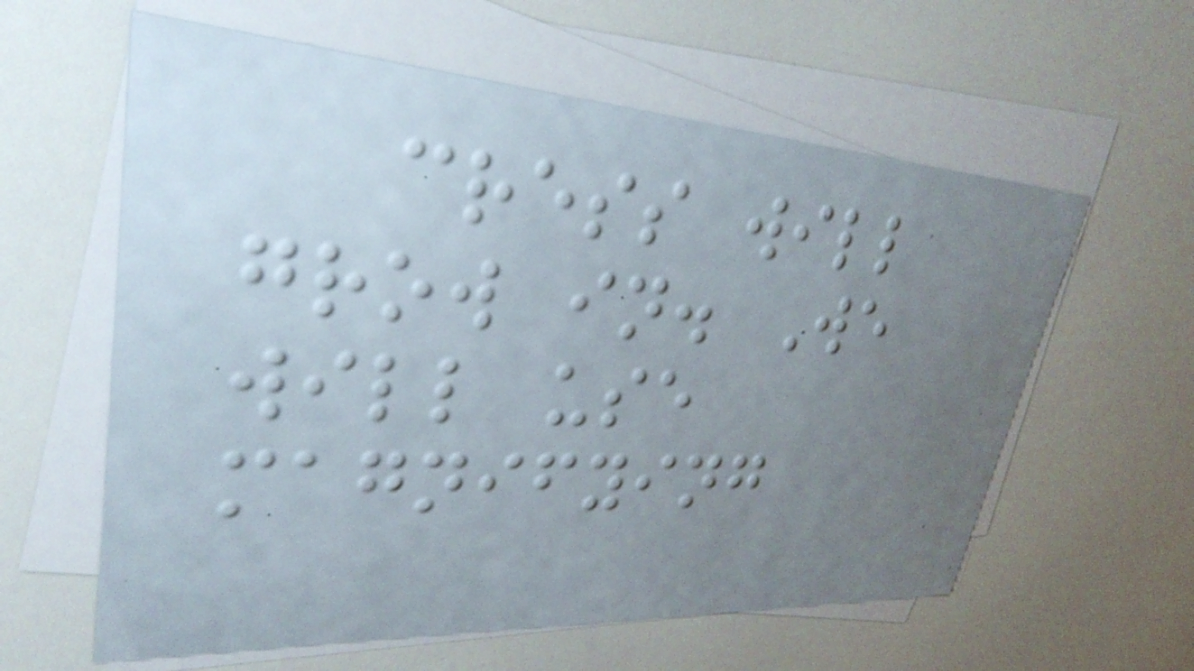cress will
grow in. We
will use
magnifying
